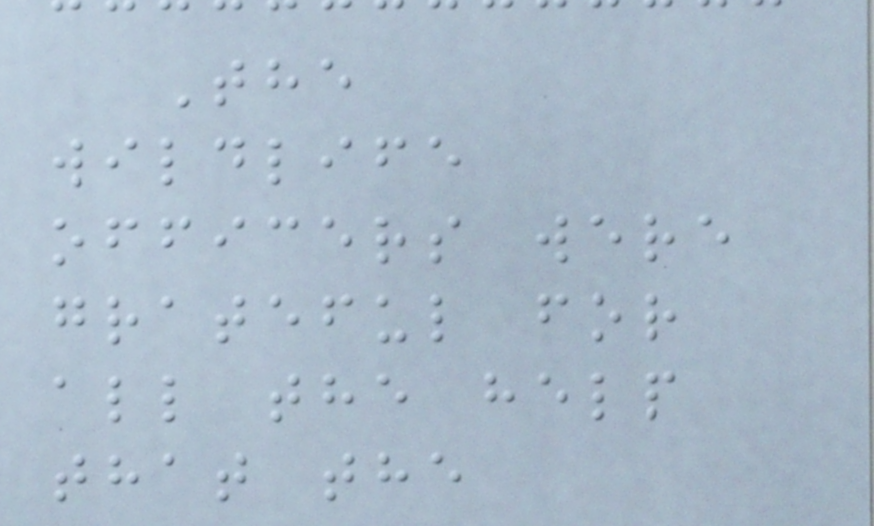The
wildlife
officers were
grateful for
all the help
that the
